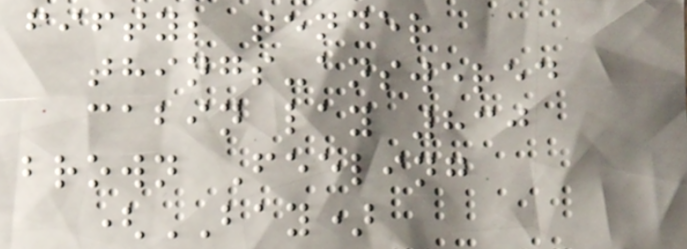fifty; tender
things-answered
cabin lay 830
brown Feeling
(BAY)
